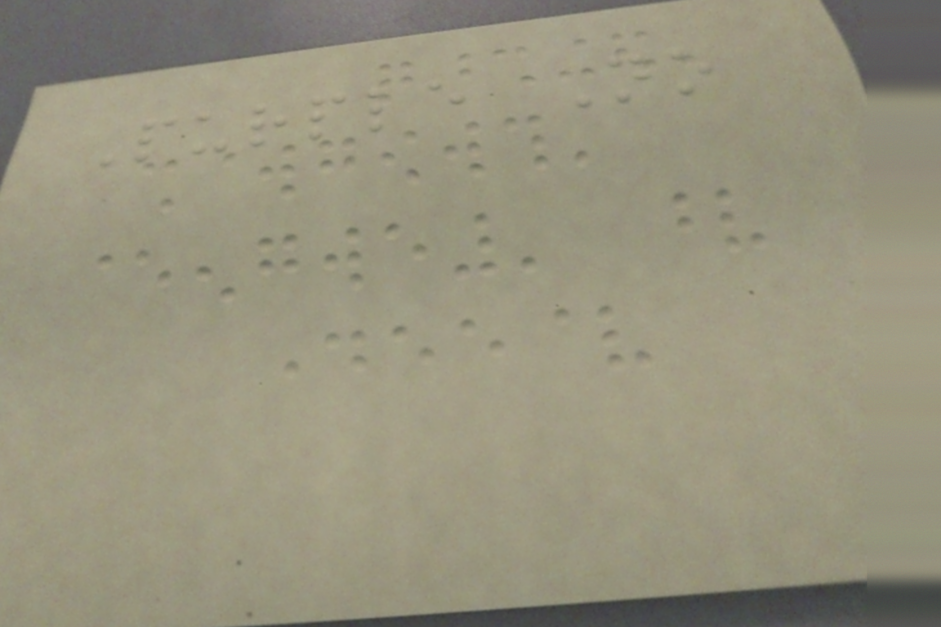Purple No
